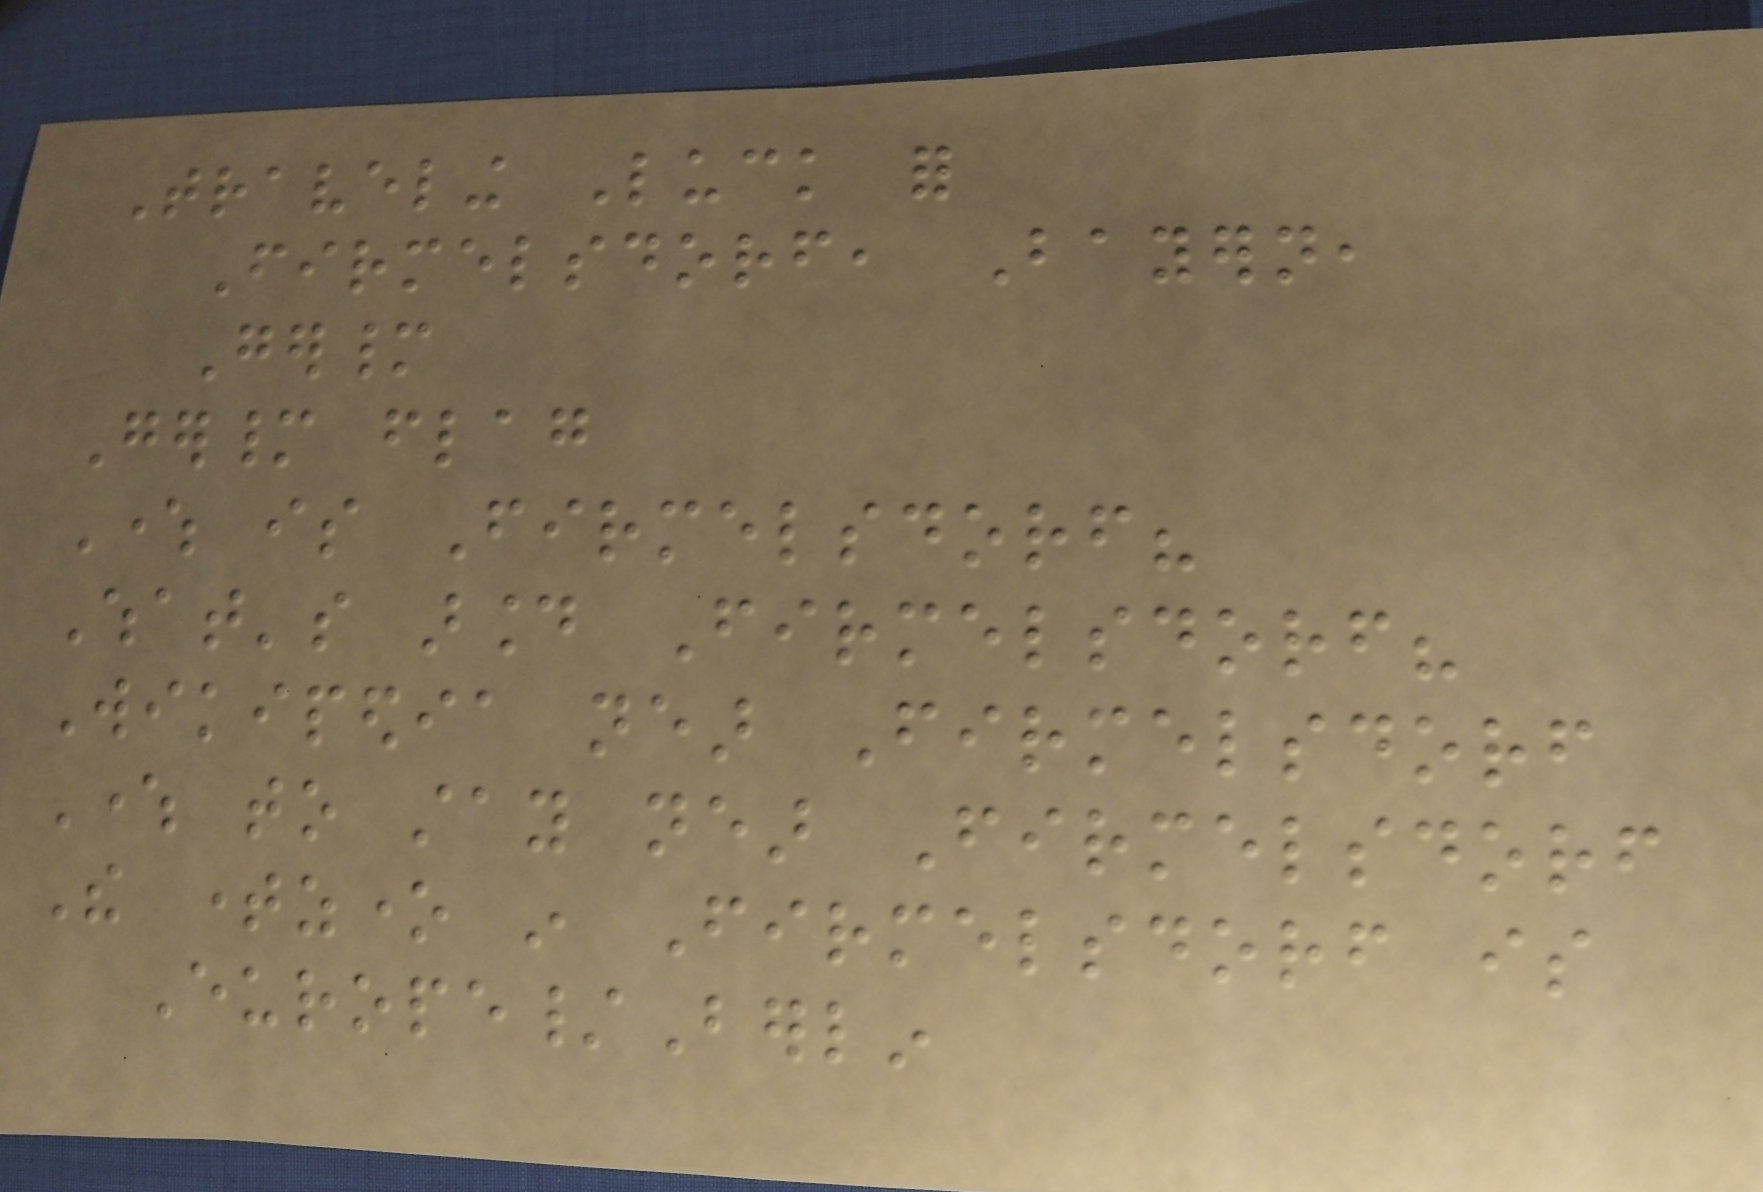Traveling Luck for
Firmelsdorf, Bayern,
Germany
Germany flag
Where is Firmelsdorf?
What's around Firmelsdorf?
Wikipedia near Firmelsdorf
Where to stay near Firmelsdorf
The timezone in Firmelsdorf is
Europe/Berlin
